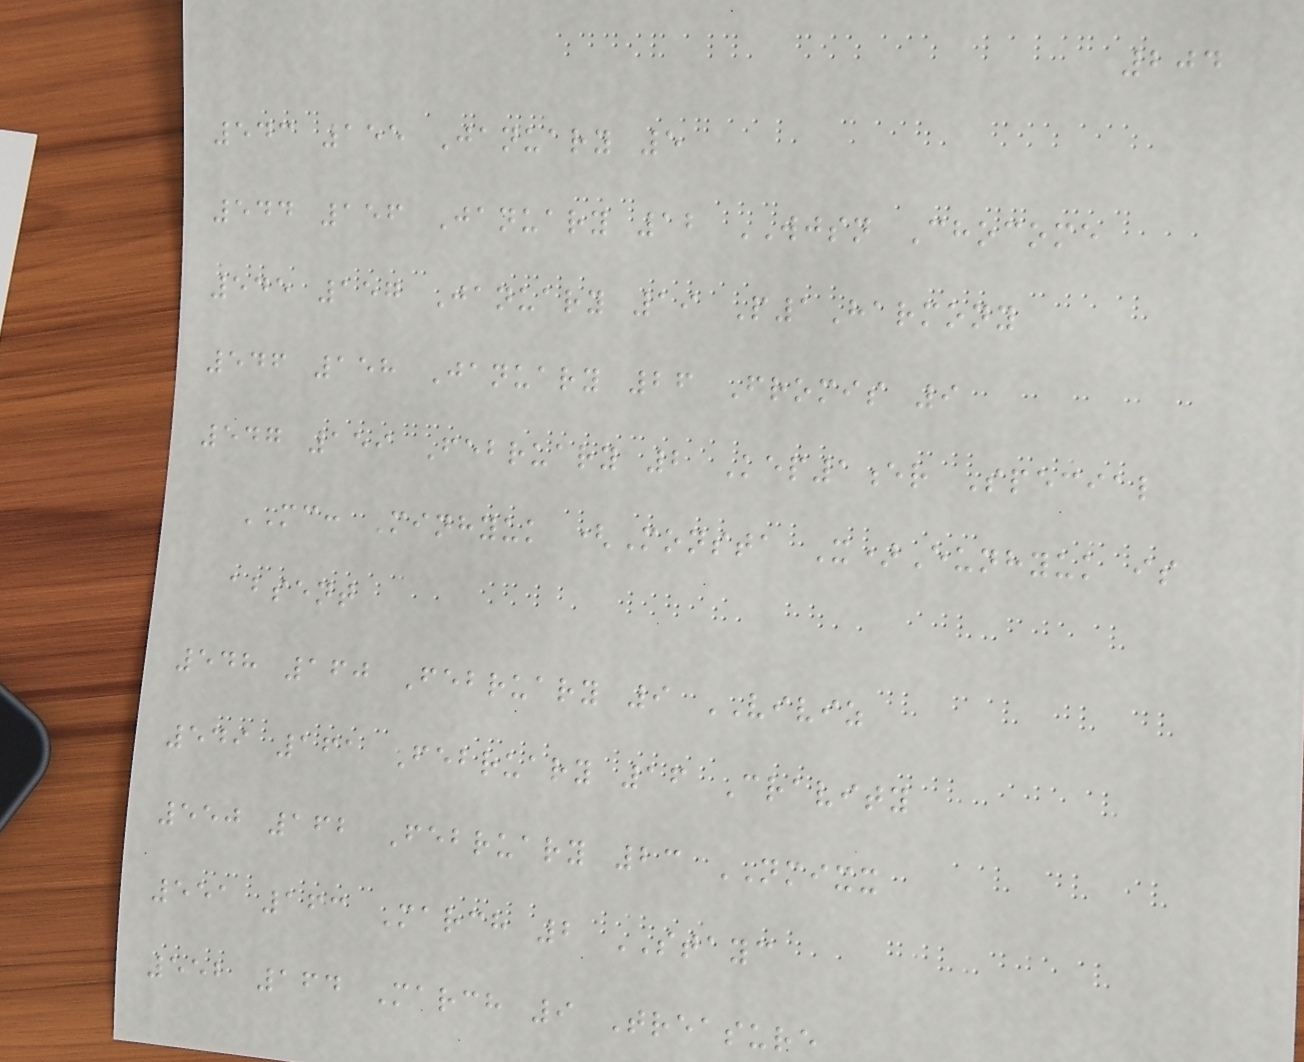204
543 155 January 5
544 156 January 12 WJSN Chocome
545 157 January 19 P1Harmony
546 158 January 26 Fromis 9
547 159 February 2 Kep1er Special
MC: Minhyuk (Monsta X)Eunhyuk is
absent
548 160 February 9 VIVIZ
549 161 February 16 Cravity
550 162 February 23 NMIXX
551 163 March 2 STAYC
552 164 March 9 Treasure
